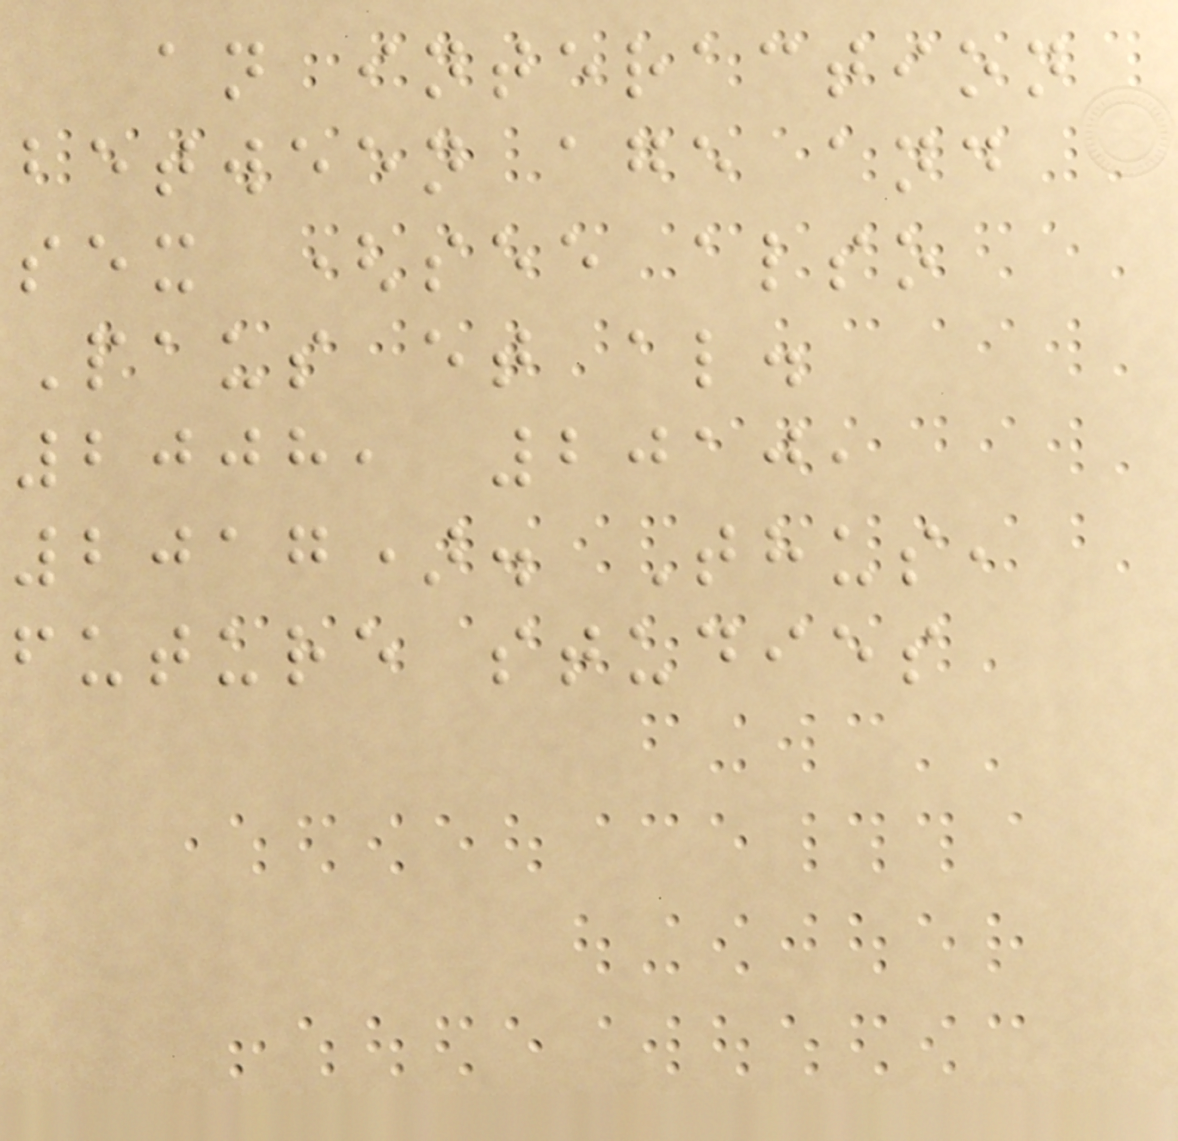an interaction
between age and
sex (see also
Paus et al.
2008, 2010,
2017). Thus,
future studies
